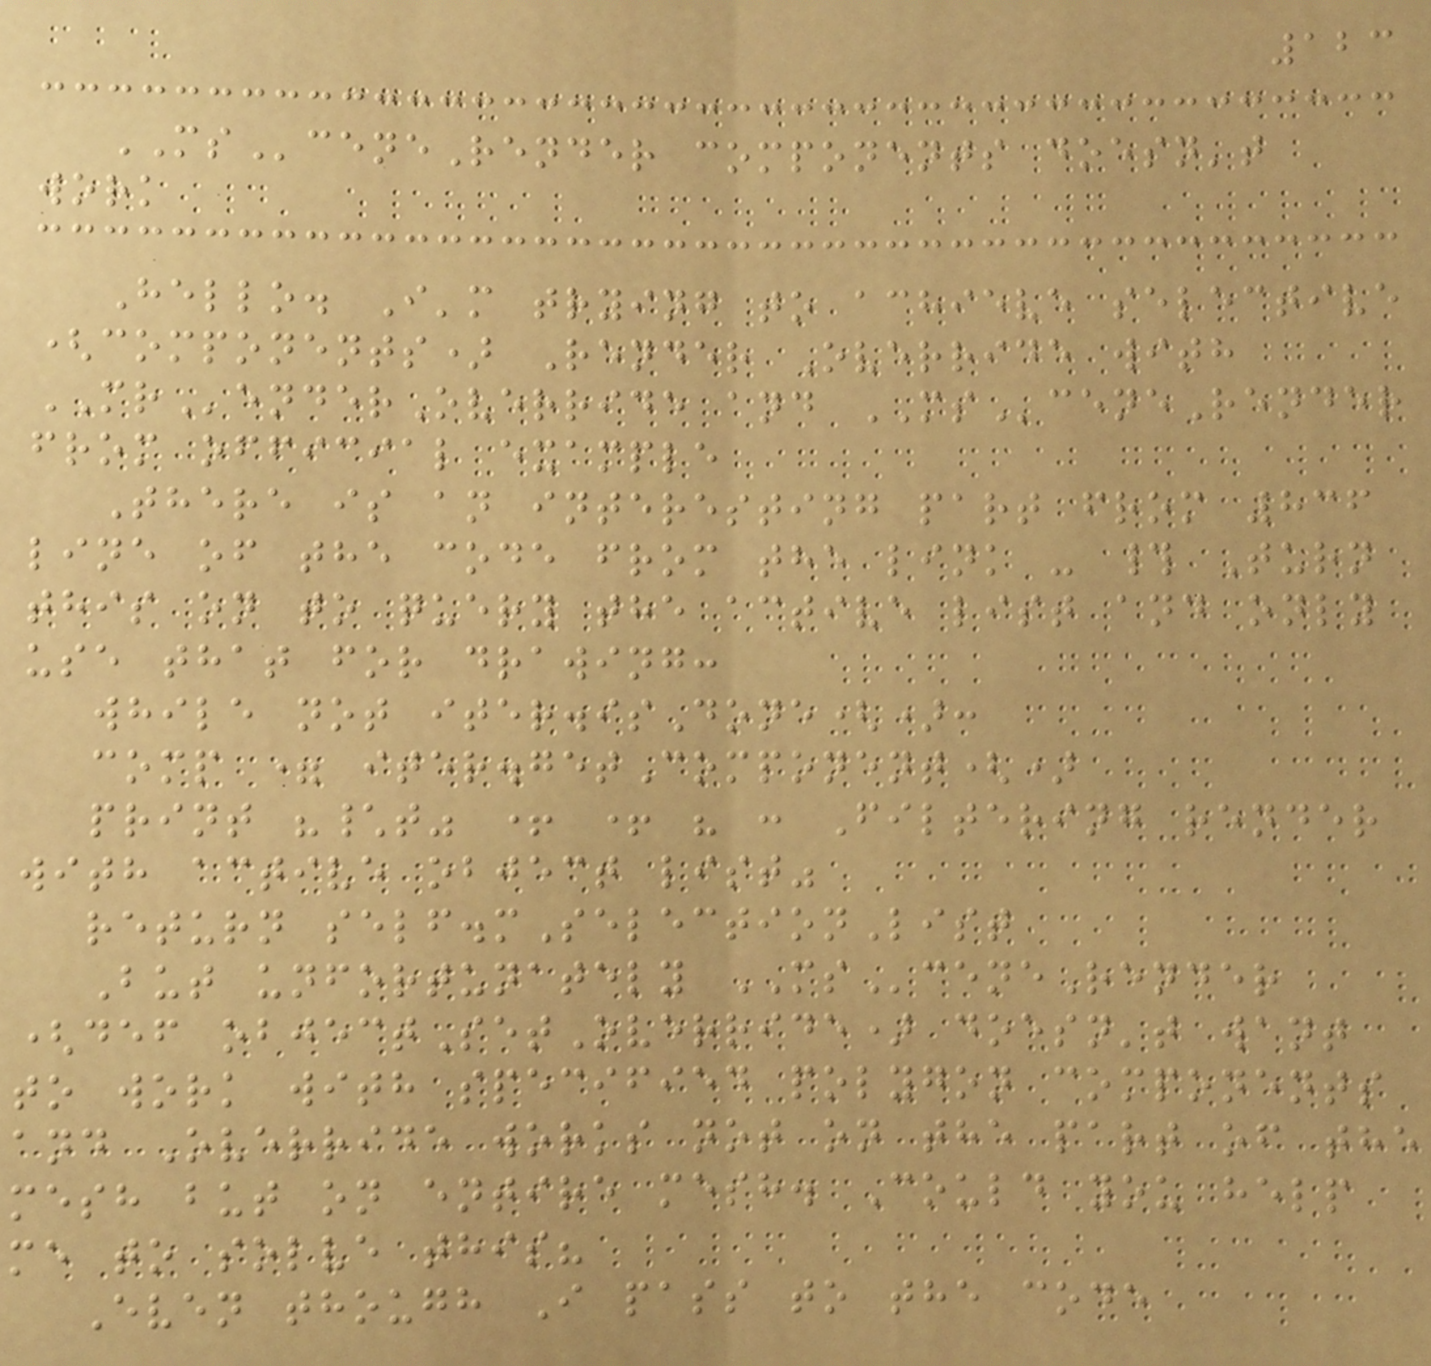123
MSceneRender components doesn't
work
Hello. I'm trying to achieve selective
(components) Render Override with
MRenderOverride and MSceneRender
from official example
There is an interesting part from 836
line of the code from the link - # Turn
this on to query the active list and only
use that for drawing:
while not iter.isDone():
comp = iter.getComponent()
print "\t" + + " : Filtering render
with active object list"
return self.mSelectionList
But unfortunately MSceneRender
(def objectSetOverride) doesn't want
to work with specified polygon components
and Override works not on the part of the
mesh but on entire mesh. Could you help
me to solve this?
Even though I pass to the code
